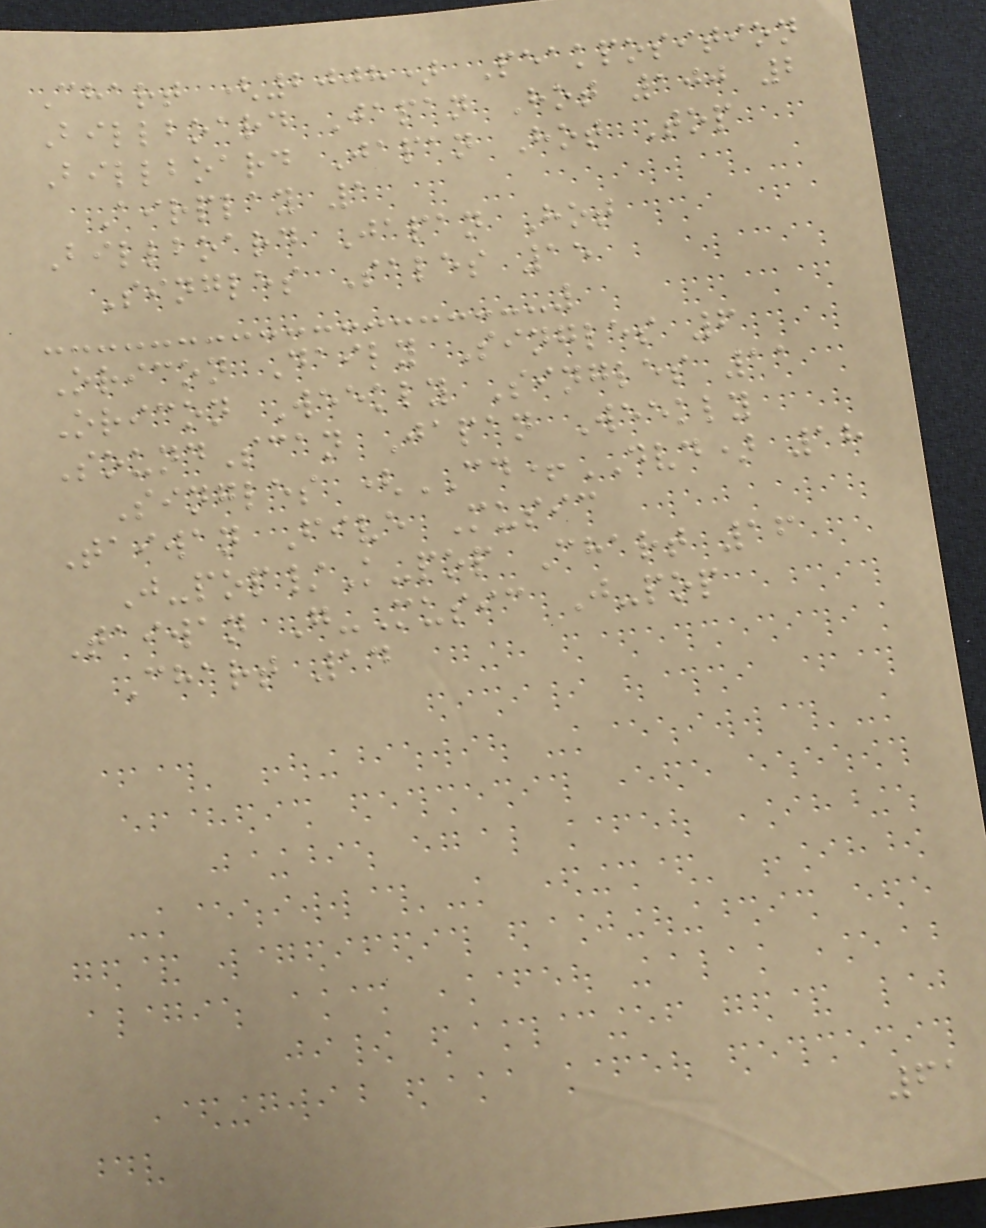Chart (2008) Peakposition
Billboard Japan Hot 100 2
Billboard Japan Hot Top
Airplay 1
Billboard Japan Hot
Singles Sales 15
Oricon Daily Singles 6
Oricon Weekly Singles 11
SoundScan Japan Weekly
Singles (CD+DVD) 18
Taiwan Five Music
J-pop/K-pop Chart 16
Taiwan G-Music J-pop
Chart 14
61
